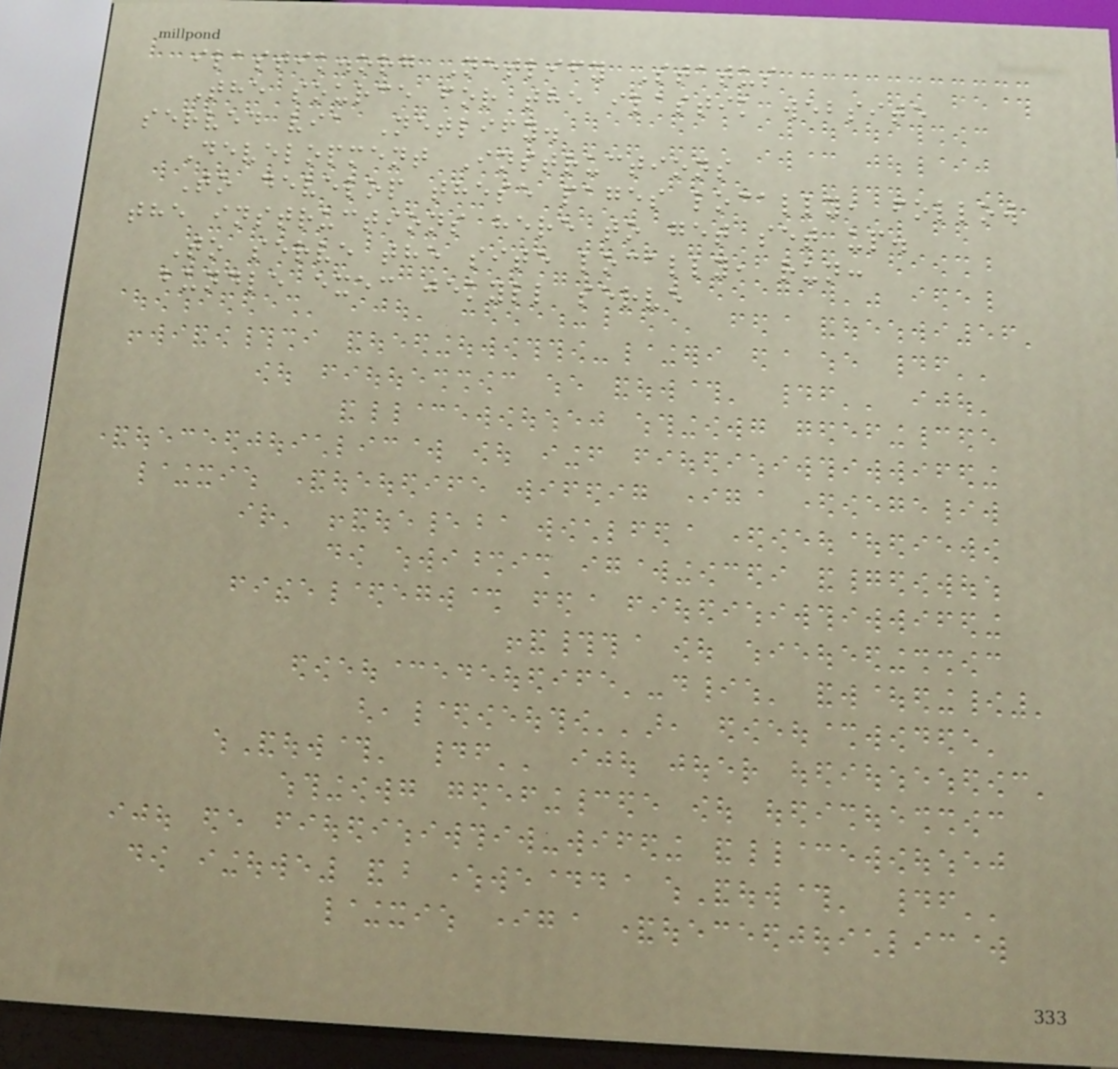ilastik.org Netlify Status
The source for the ilastik website
served via Netlify.
Development Instructions
To develop these pages locally, follow
the instructions here to get set up.
To serve the site locally, run:
bundle exec jekyll serve
